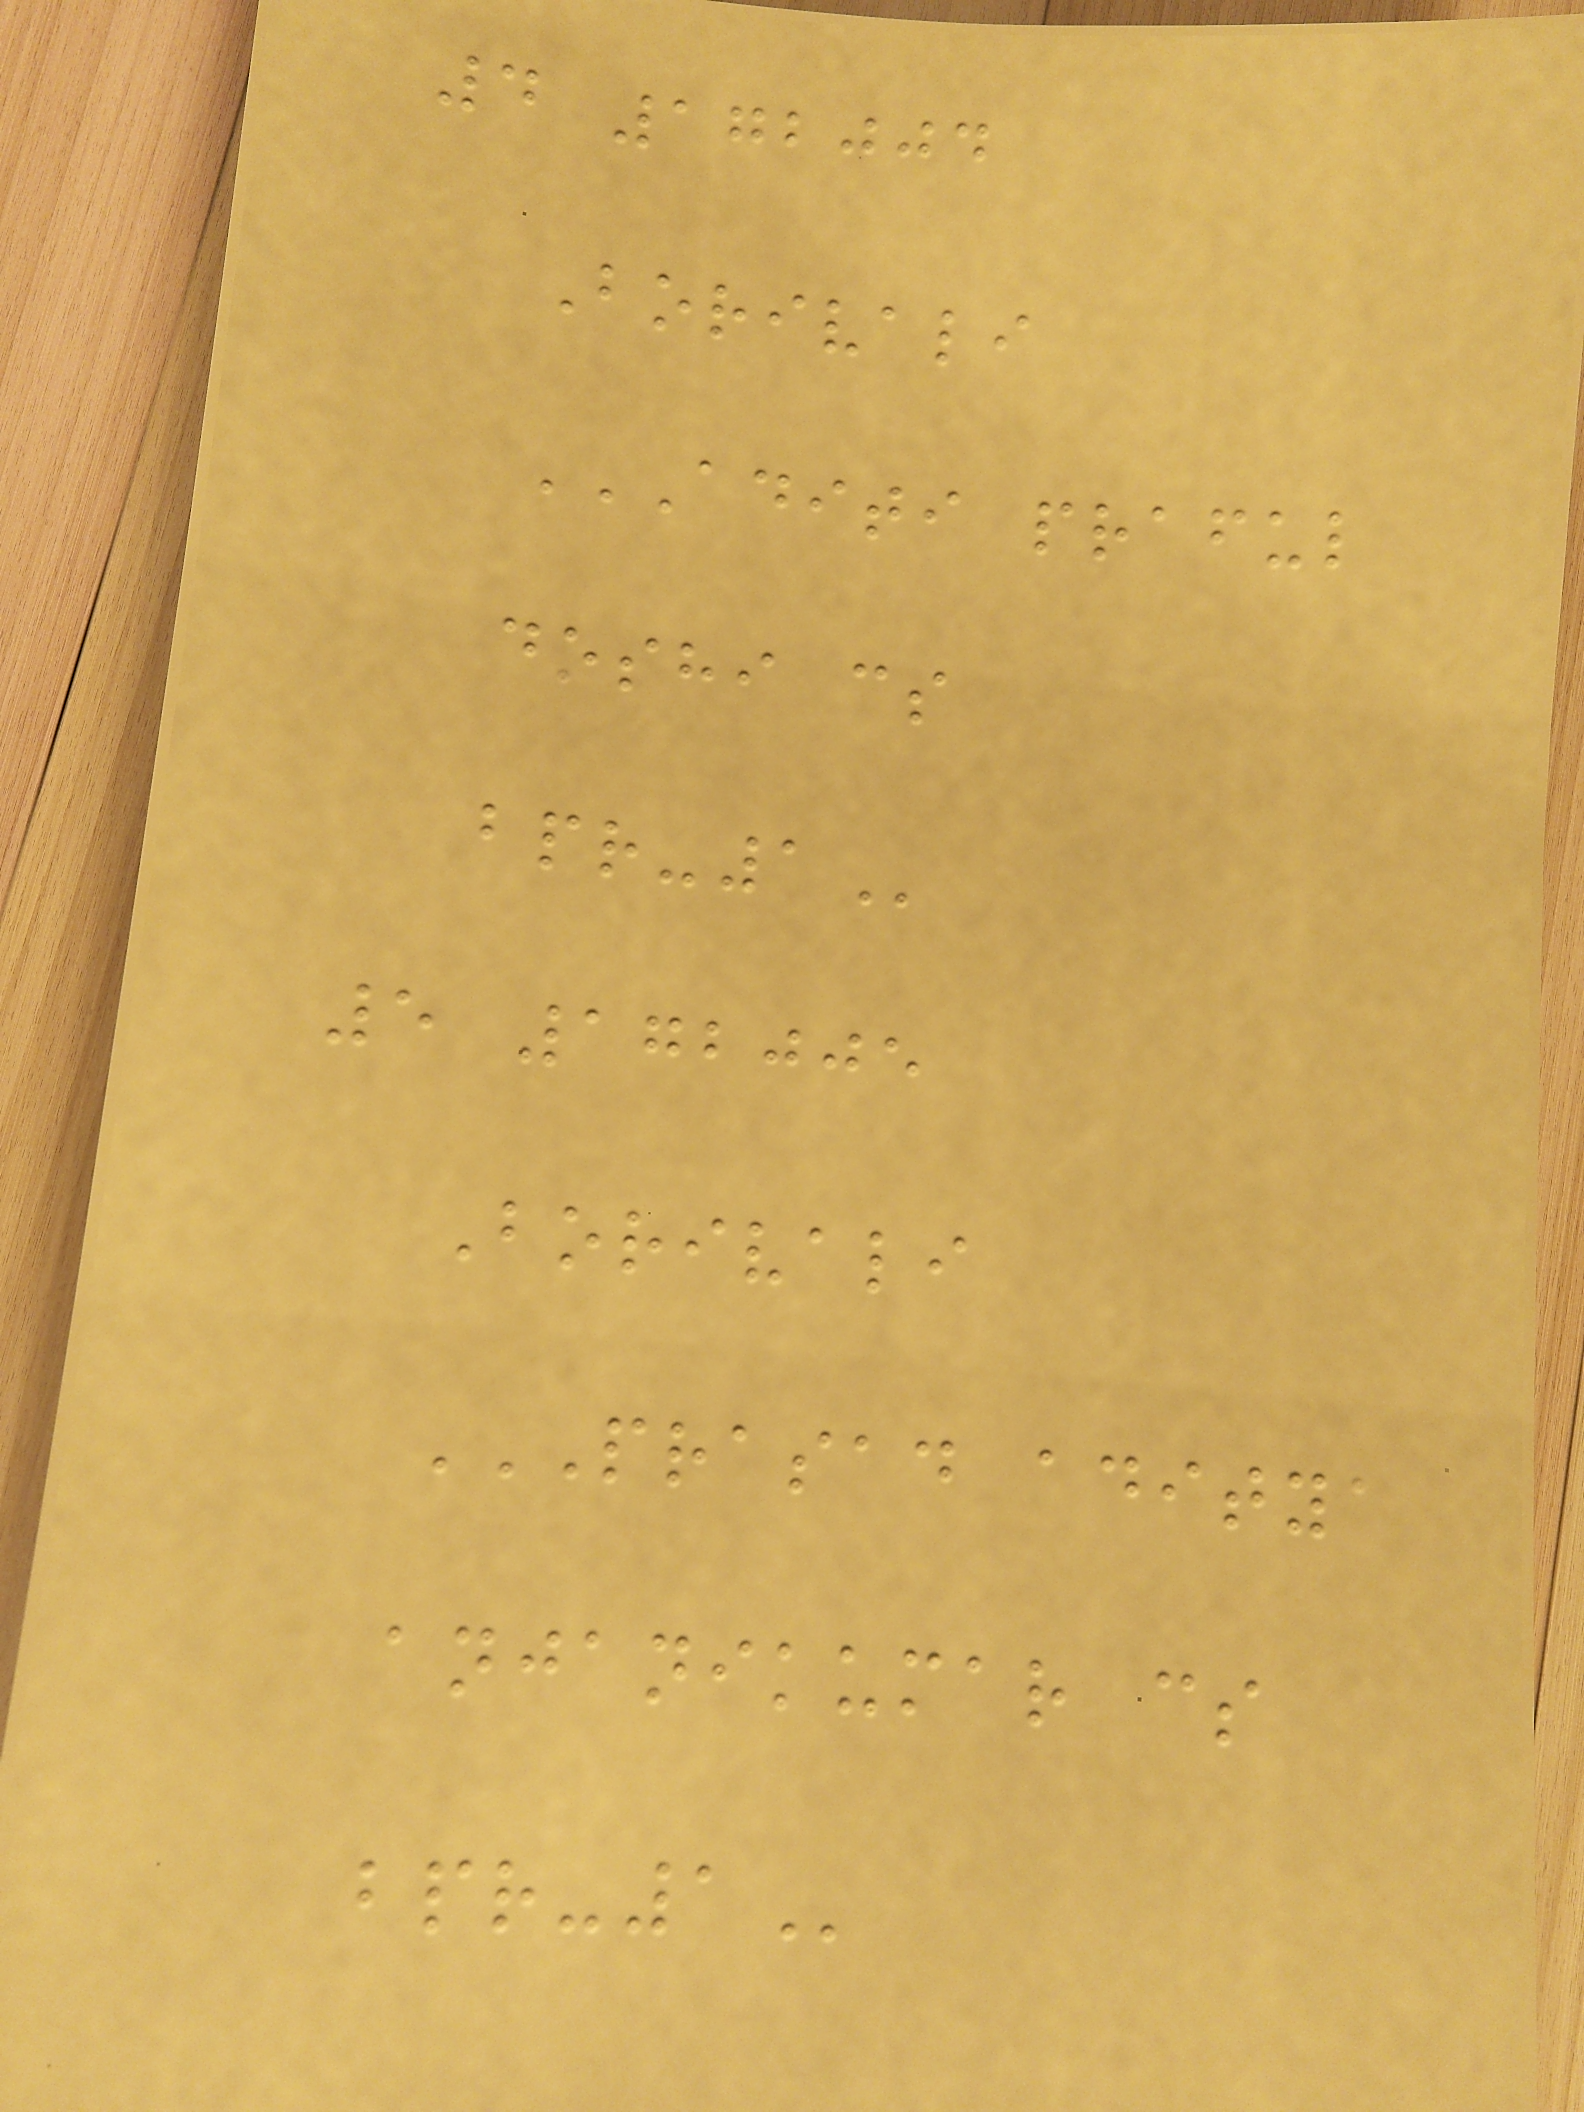4 172004
Borivali
ADITI PRAFUL
DOSHI CS
BPR-1
5 172005
Borivali
PRASAD ADITYA
ANJANIKUMAR CS
BPR-1
